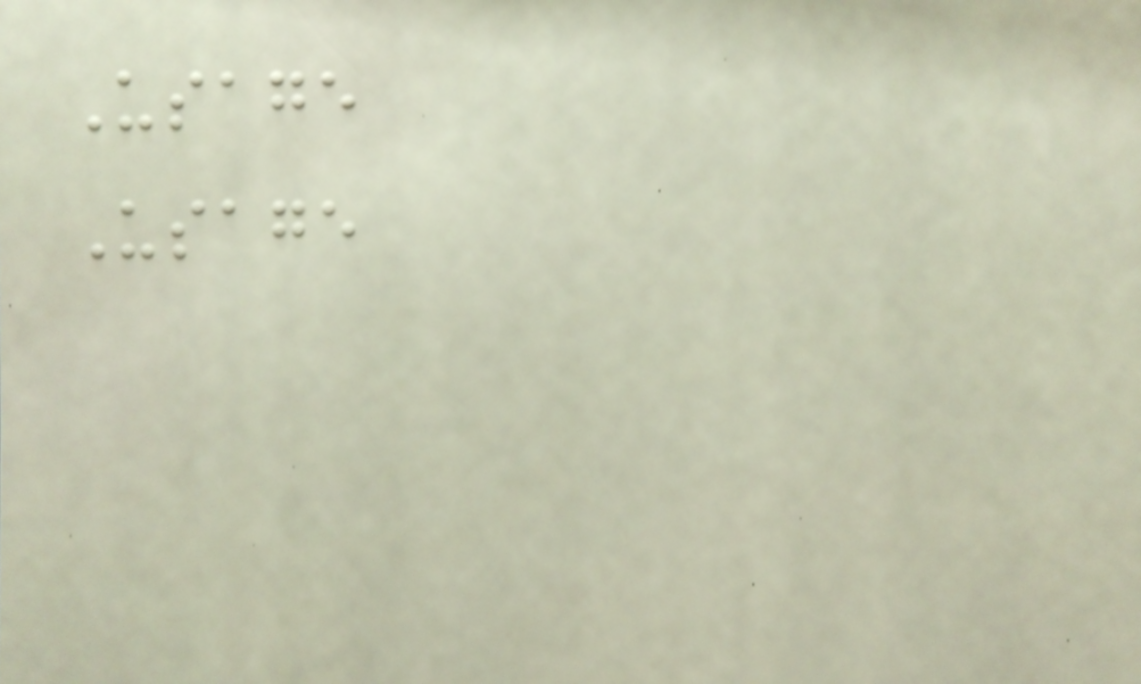Usage
Usage
